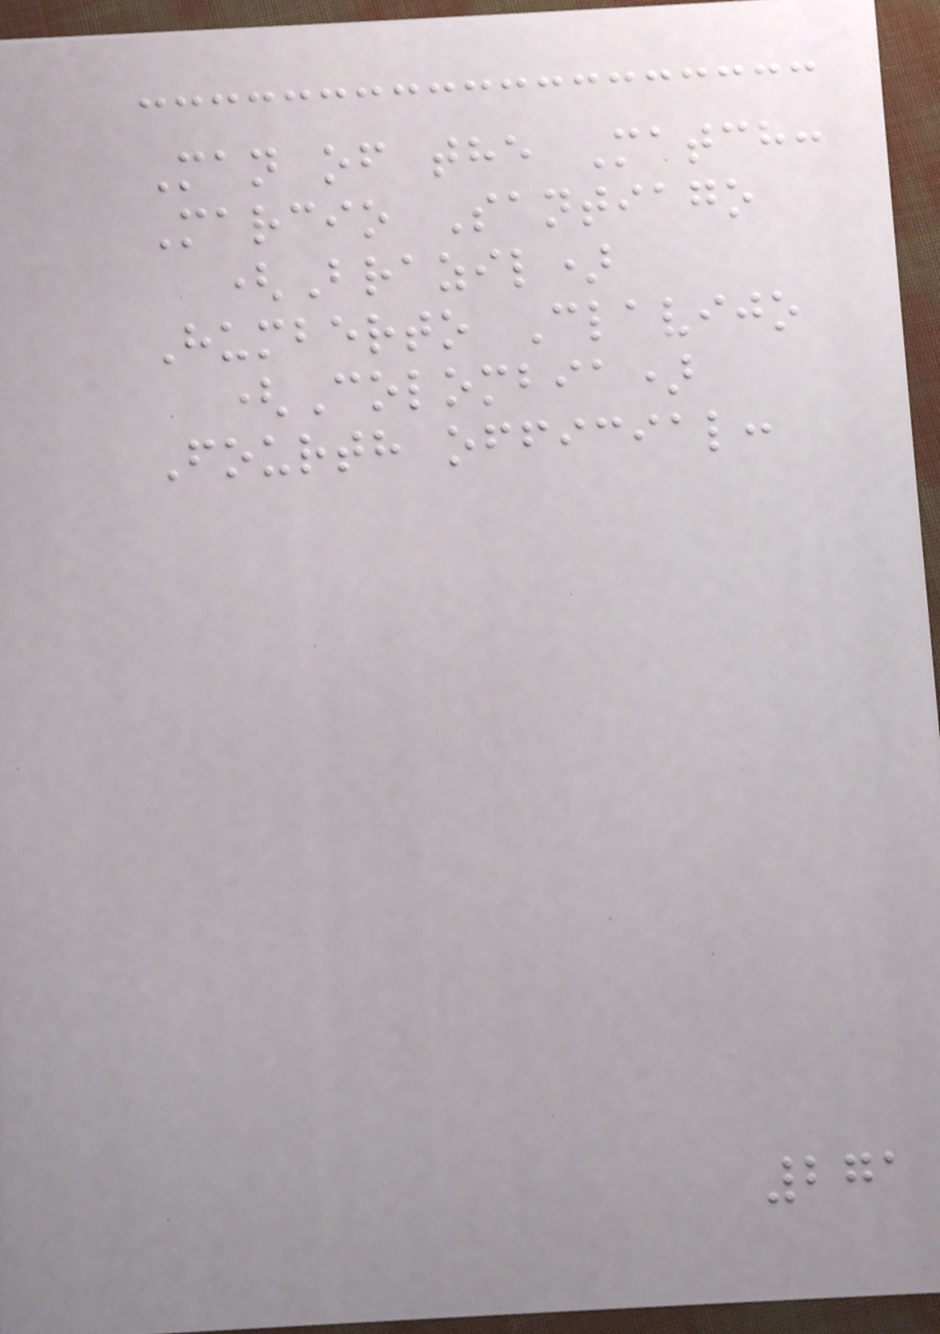Man of the Match:
Marcio Santiago
(Brazil)
Humberto Clavijo
(Colombia)
Fourth official:
271
